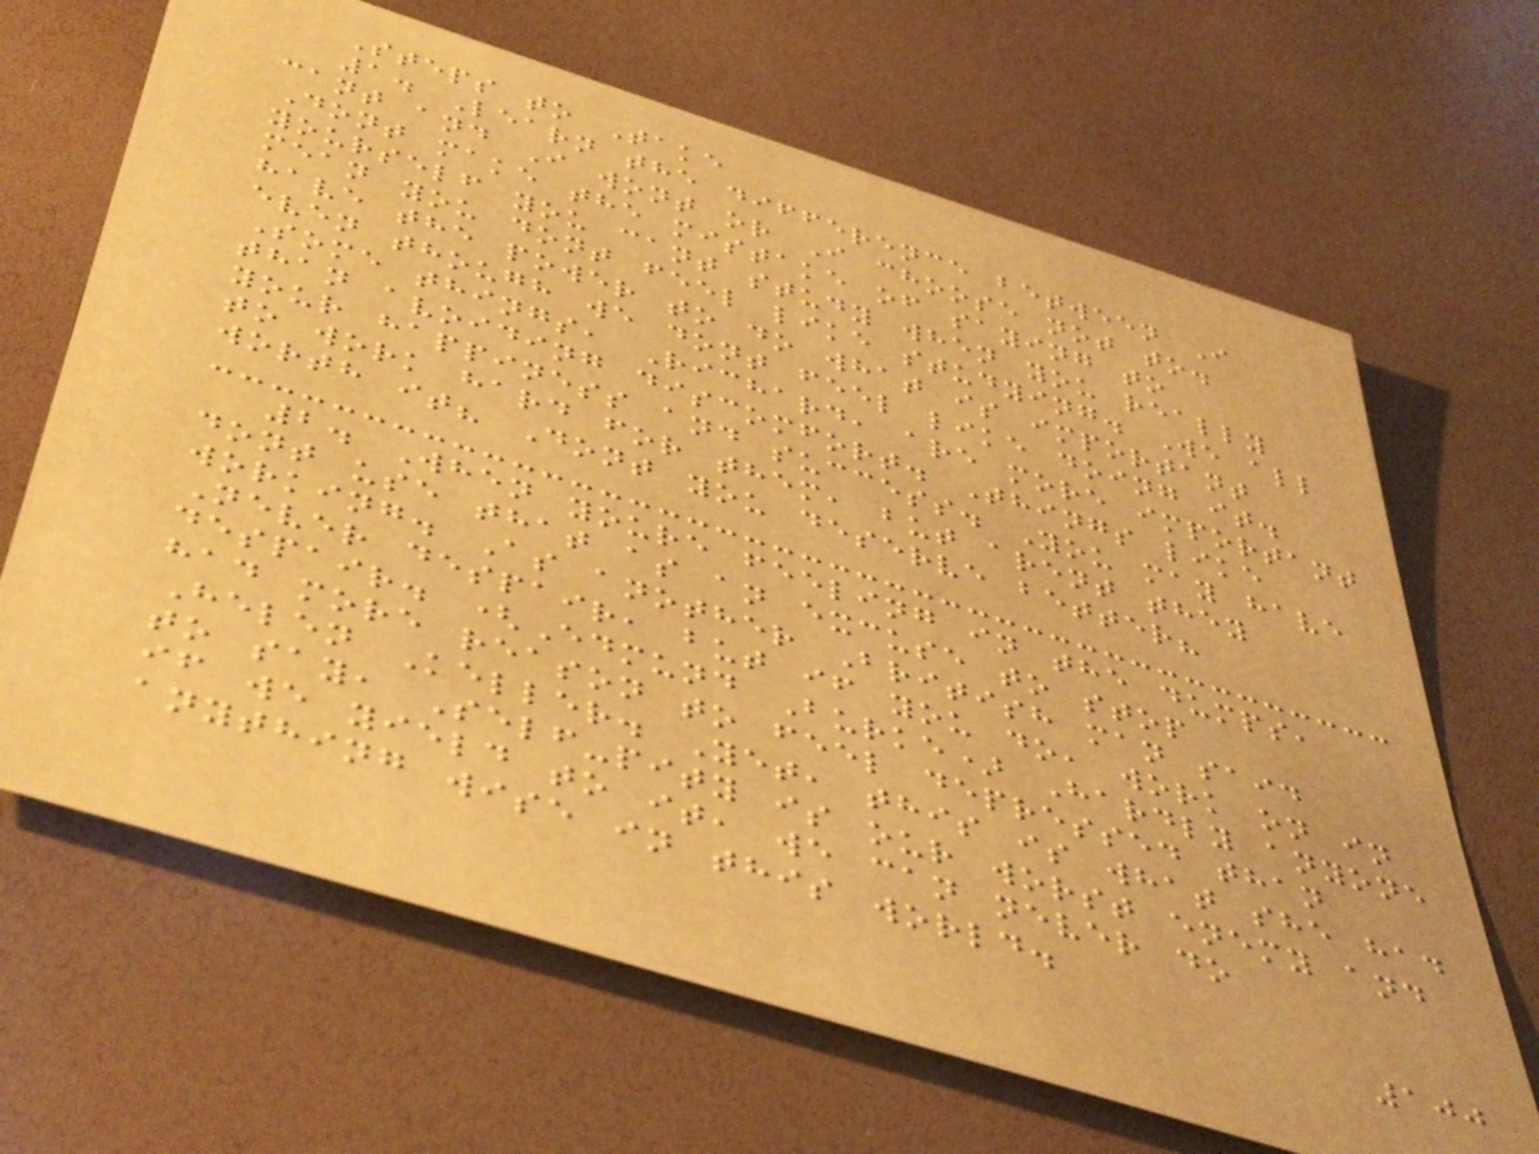Steps to Take
1. Learn the difference between I
cant and I wont or I choose not to.
Dont make the mistake of saying to
yourself you cant study when you really
mean you dont feel like studying. We all
have the power to do what is important
even though we dont feel like doing it.
Some things, Richard, are more important
than avoiding discomfort. Things like
your happiness and success. You may have
to work hard for them, but arent they
worth it? Dont you deserve better?
2. When youre feeling in the dumps,
dont use that as an excuse to stop
working. As another British man said
Never despair, but if you do, work on in
despair. (Edmund Burke) Hardly anyone
had more reason to feel depressed than
Helen Keller. Yet, this is what she had
to say, Self-pity is our worst enemy and
if we yield to it, we can never do
anything wise in this world.
100
